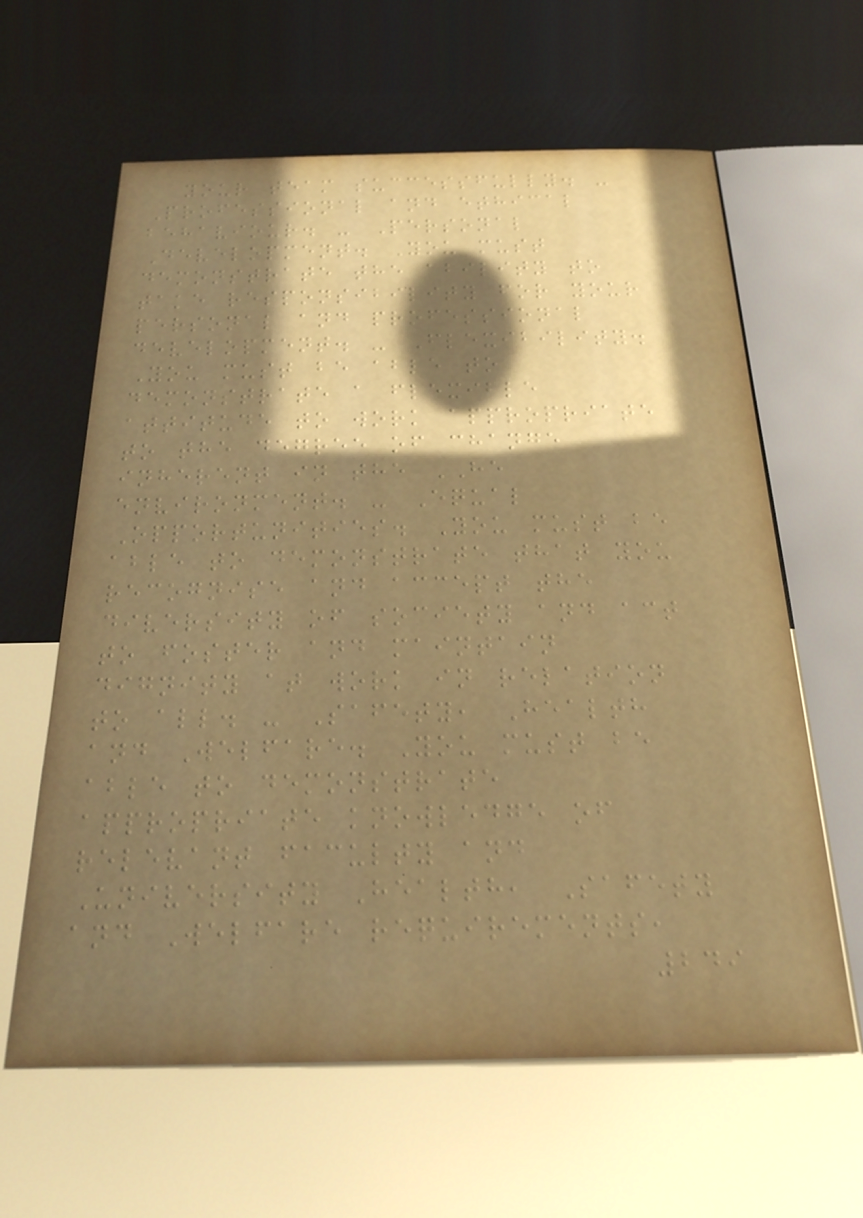your team successfully. -
Professional and ethical
behaviour. - Personal
Development. You must
demonstrate the ability to
take responsibility for your
personal and professional
development. - Flexibility.
You must be able to
demonstrate a flexible
attitude to work appropriate
to the degree of change
inherent in the HE
environment. - Equal
Opportunities. You must be
able to demonstrate that you
recognise and accept the
diversity of society and act
to foster and maintain
dignity at work in relation
to all. - Safety, Health
and Welfare. You must be
able to demonstrate
appropriate knowledge of
relevant faculty and
University Health, Safety
and Welfare requirements,
249
